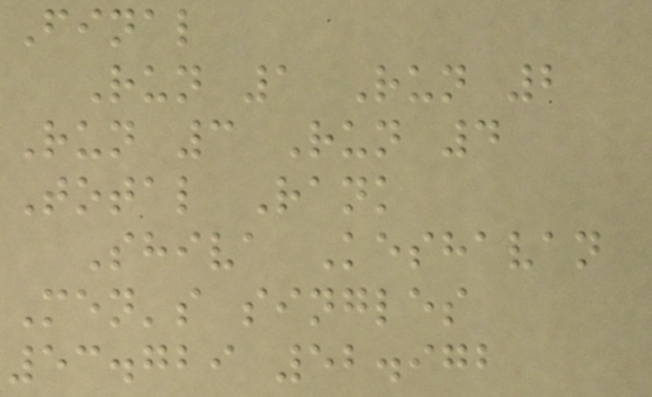Final
Run 1 Run 2
Run 3 Run 4
Total Rank
Shiva Keshavan
Men's singles
53.729 52.972
